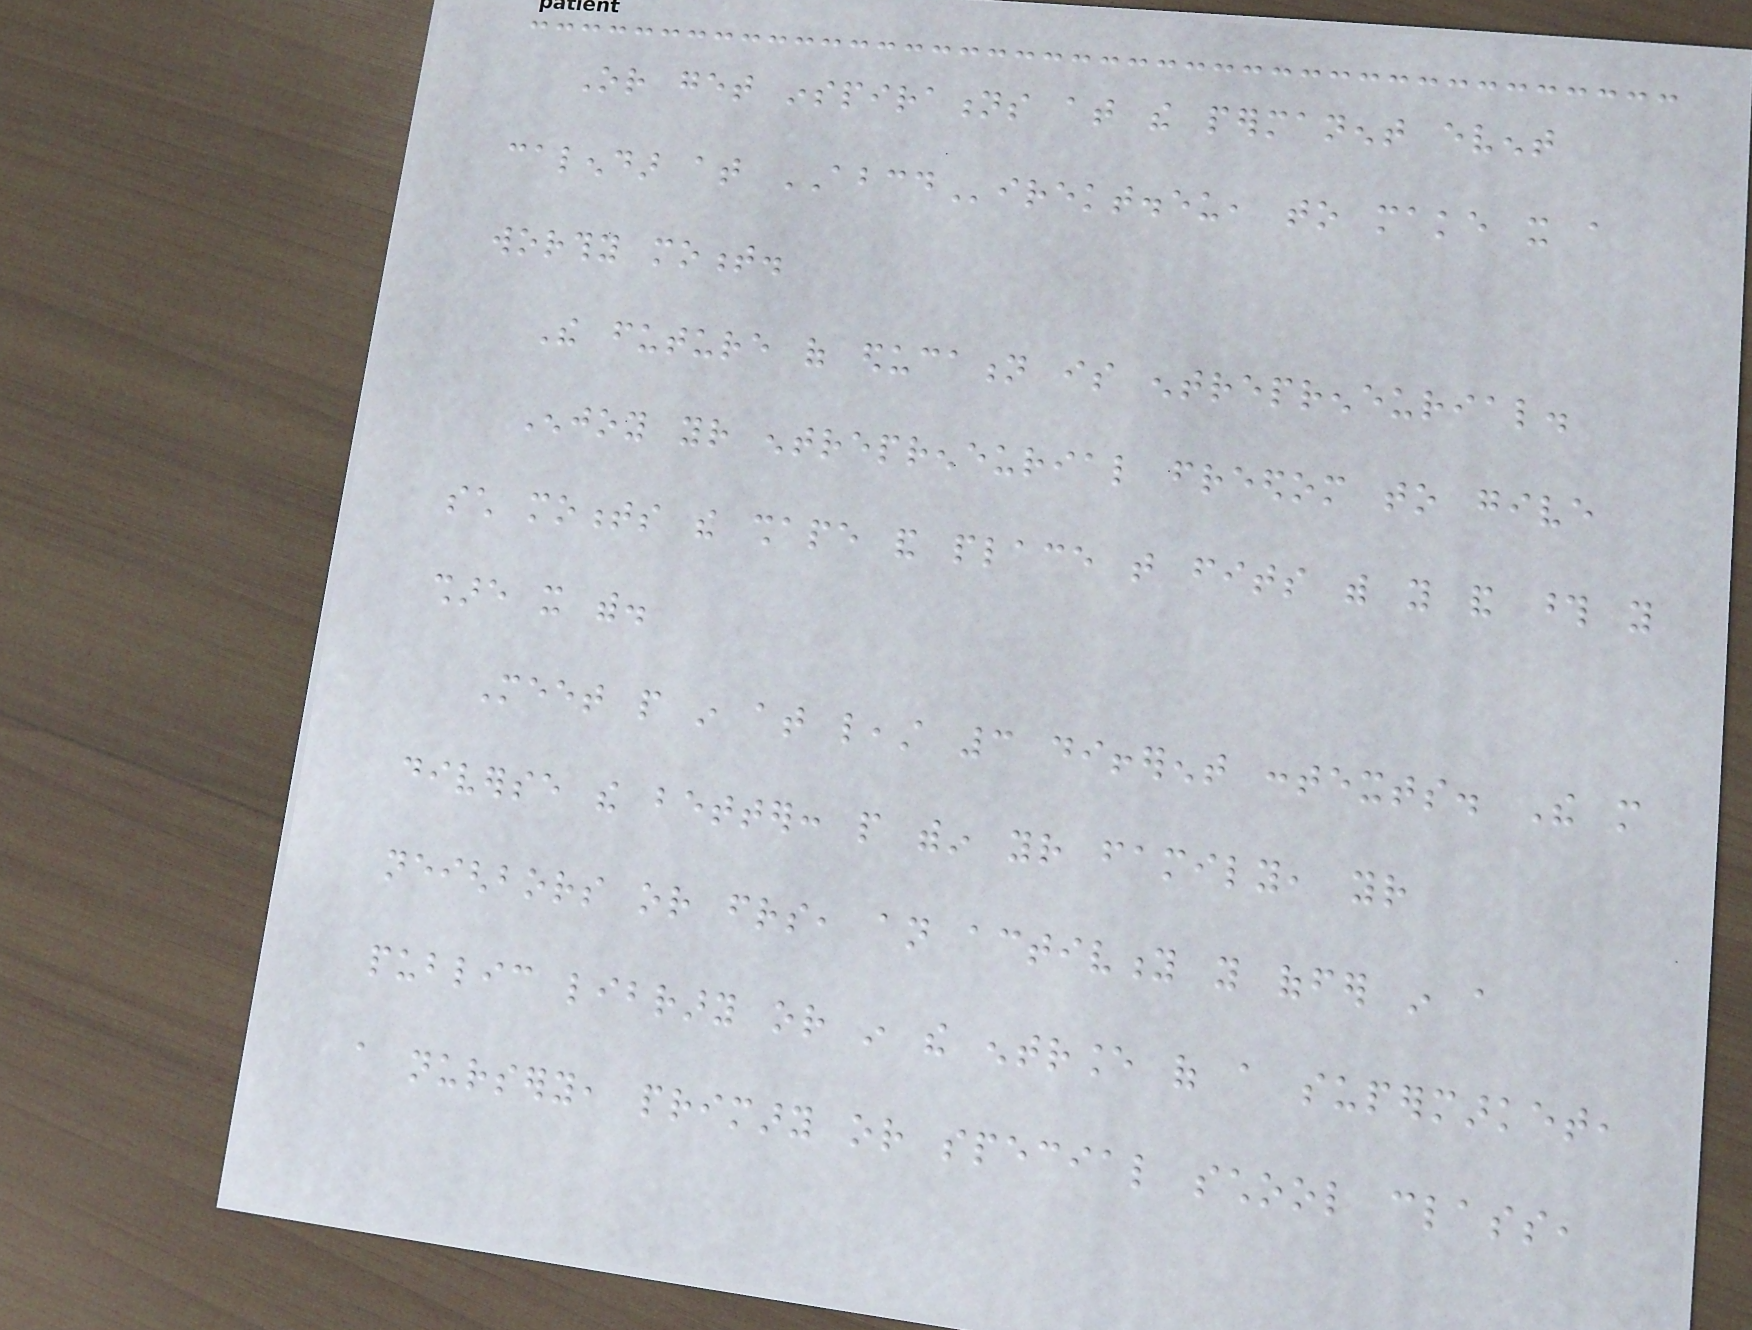Or get inspirations at the permanent event
calendar at ABCDirekt.eu, to make it a
worthy moment.
The future of education is entrepreneurial.
Enjoy your entrepreneurial freedom to give
such moments the shape and place that fits with you and those you
share it with.
Meet people in at least 3 different contexts. The more
diverse the better: people within your family, your
neighbors or friends, an activity you offer in a
public library or in the entrance of a supermarket,
a nursery, primary or special school class,
